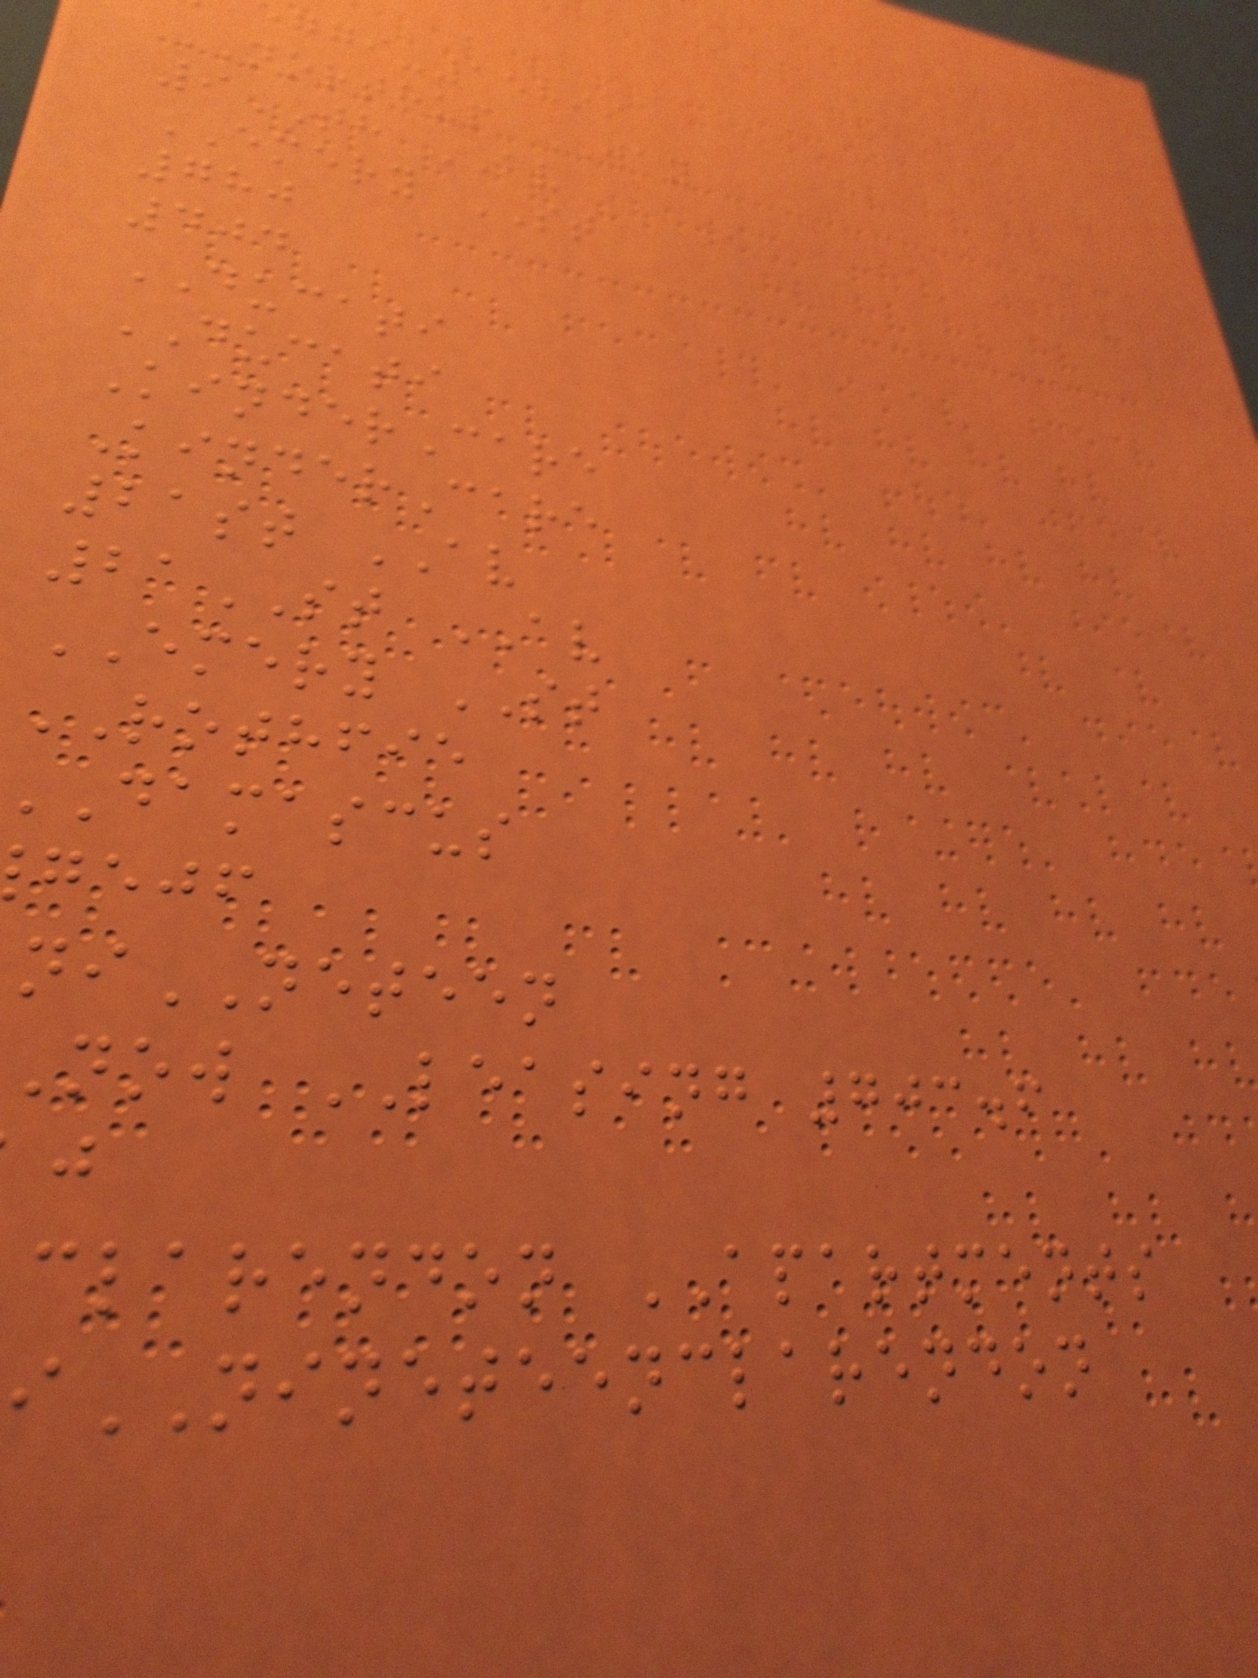-15899
NORTHUP WAY
9TH AV
EMERY ST
780
404
DUCATI
DUCATI
KinderCare
KinderCare
21st AV
21ST AV
EMERY ST
ROTHFIE
damascus
gejf
iNETEEN
now LEASING 703.6
clarendon APARTMENTS
NINETEENCLARENDON
